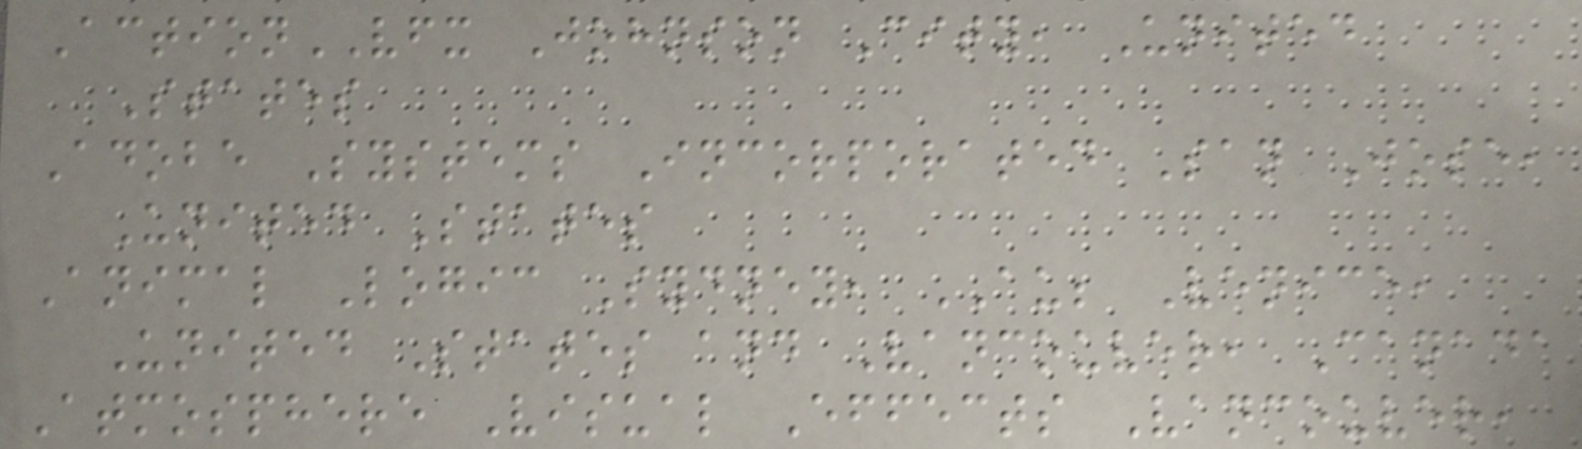ActionVFX Johnson City, United
States
Adobe Systems Incorporated San Jose,
United States
Animal Logic Sydney, AU; Venice,
United States and Vancouver, Canada
Atmosphere Visual Effects Vancouver,
